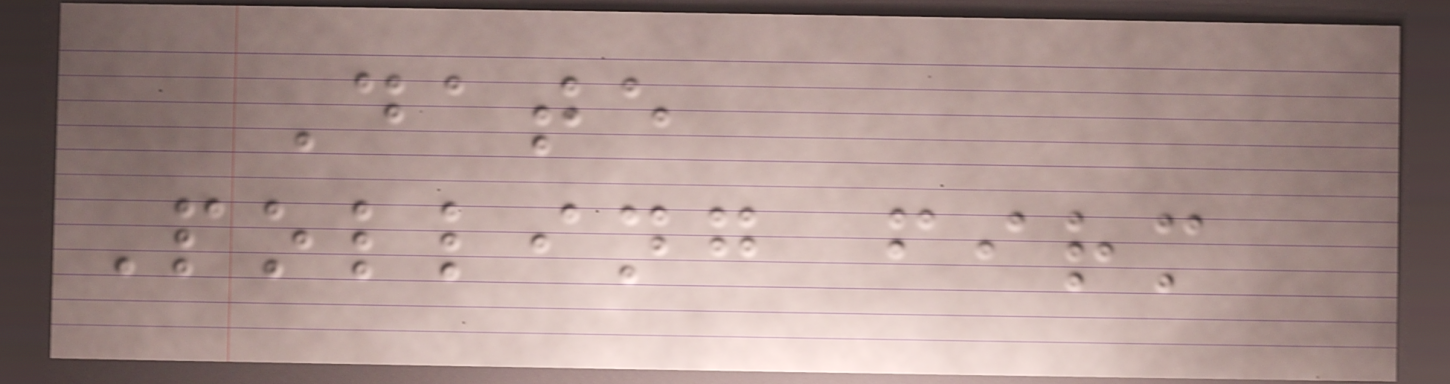Date
Polling firm
